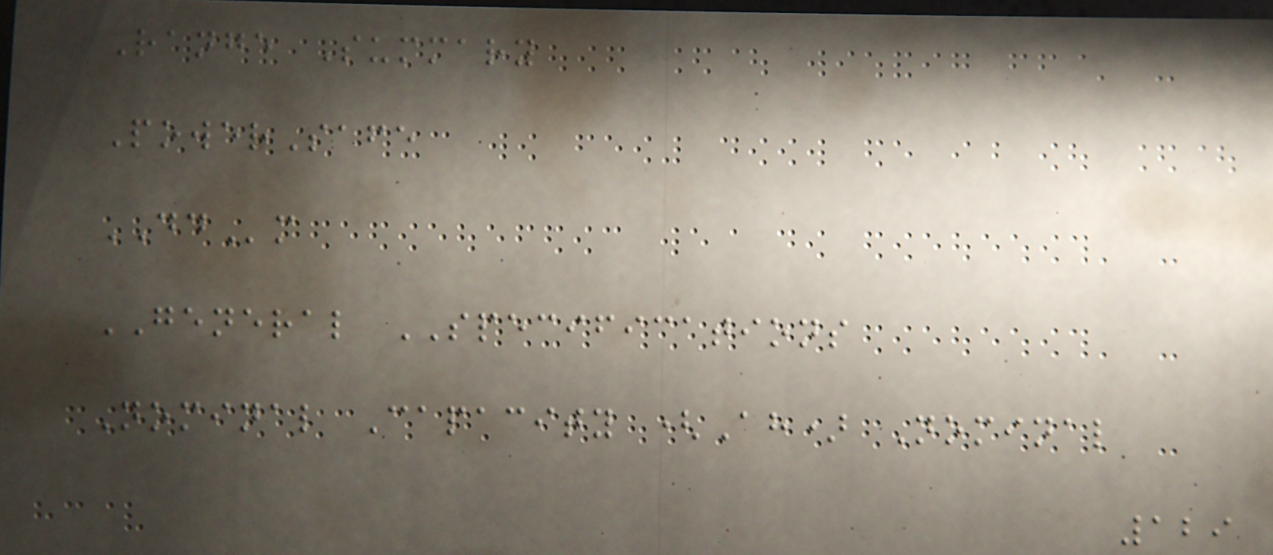Range Summary
PowerSafe
DDm
GENERAL SPECIFICATIONS
Nominal Capacity (Ah) Nominal
129
